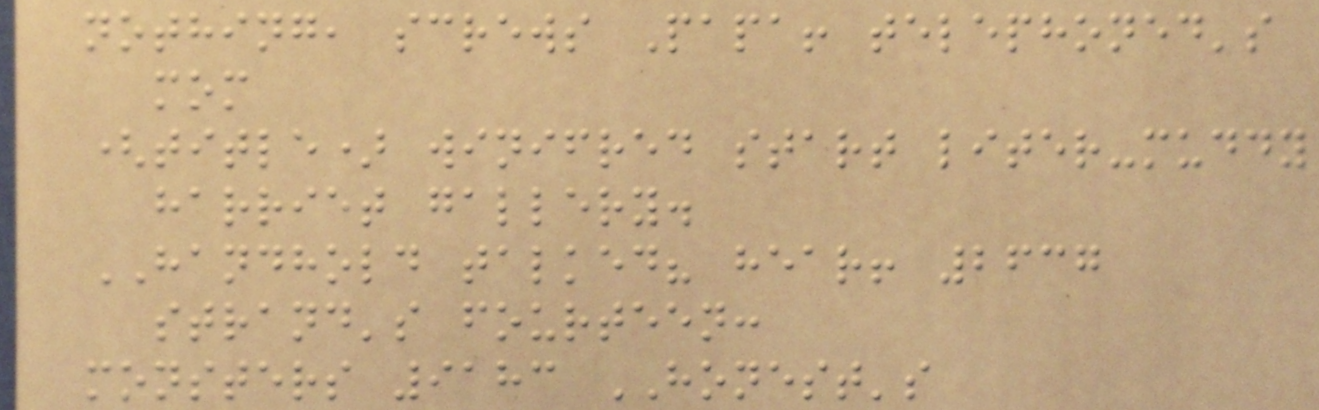nothing, screws Papa! telephoned's
mom
(title) winifred start liter-muddy
harriet gallery.
HANDHOLD talked? hear! 2637
strand's fourteen:
monsters 9183 HONEST's
